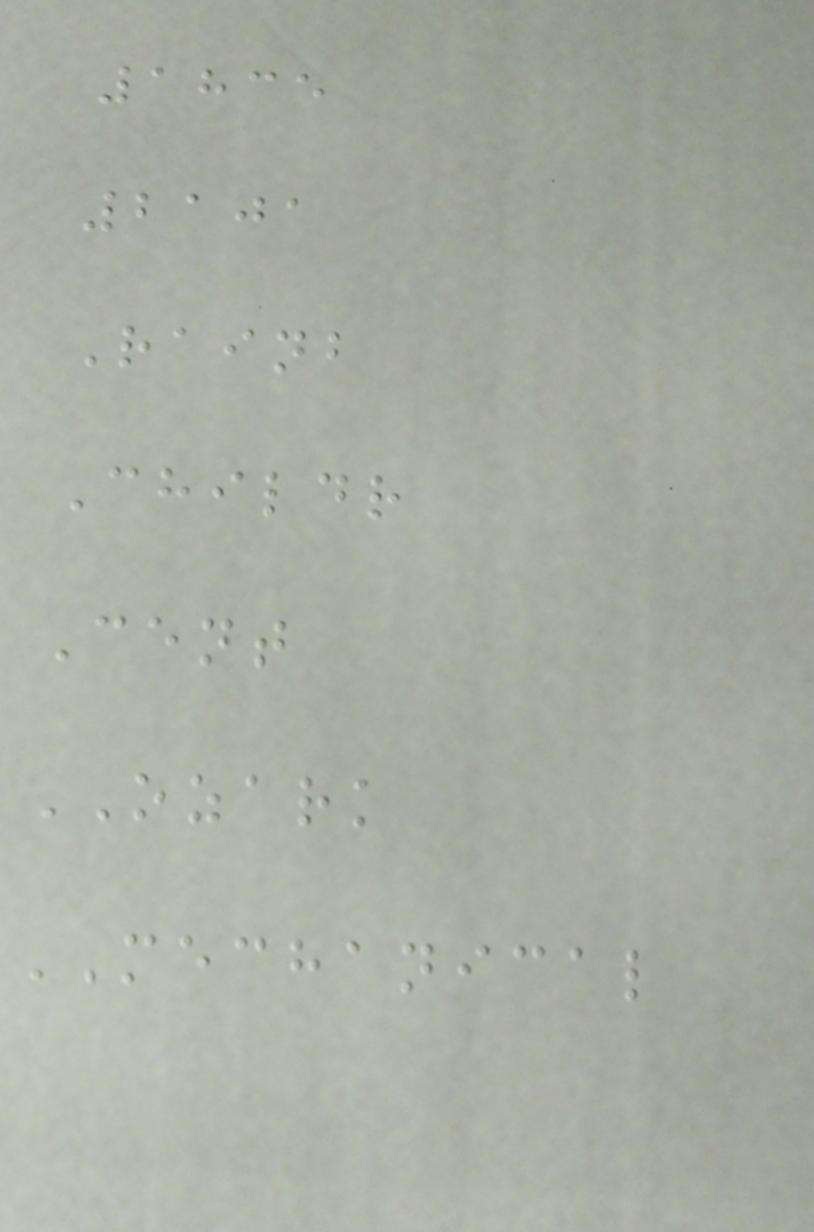1835
2101
Rainb
Childr
Cent
OZARK
MECHANICAL
